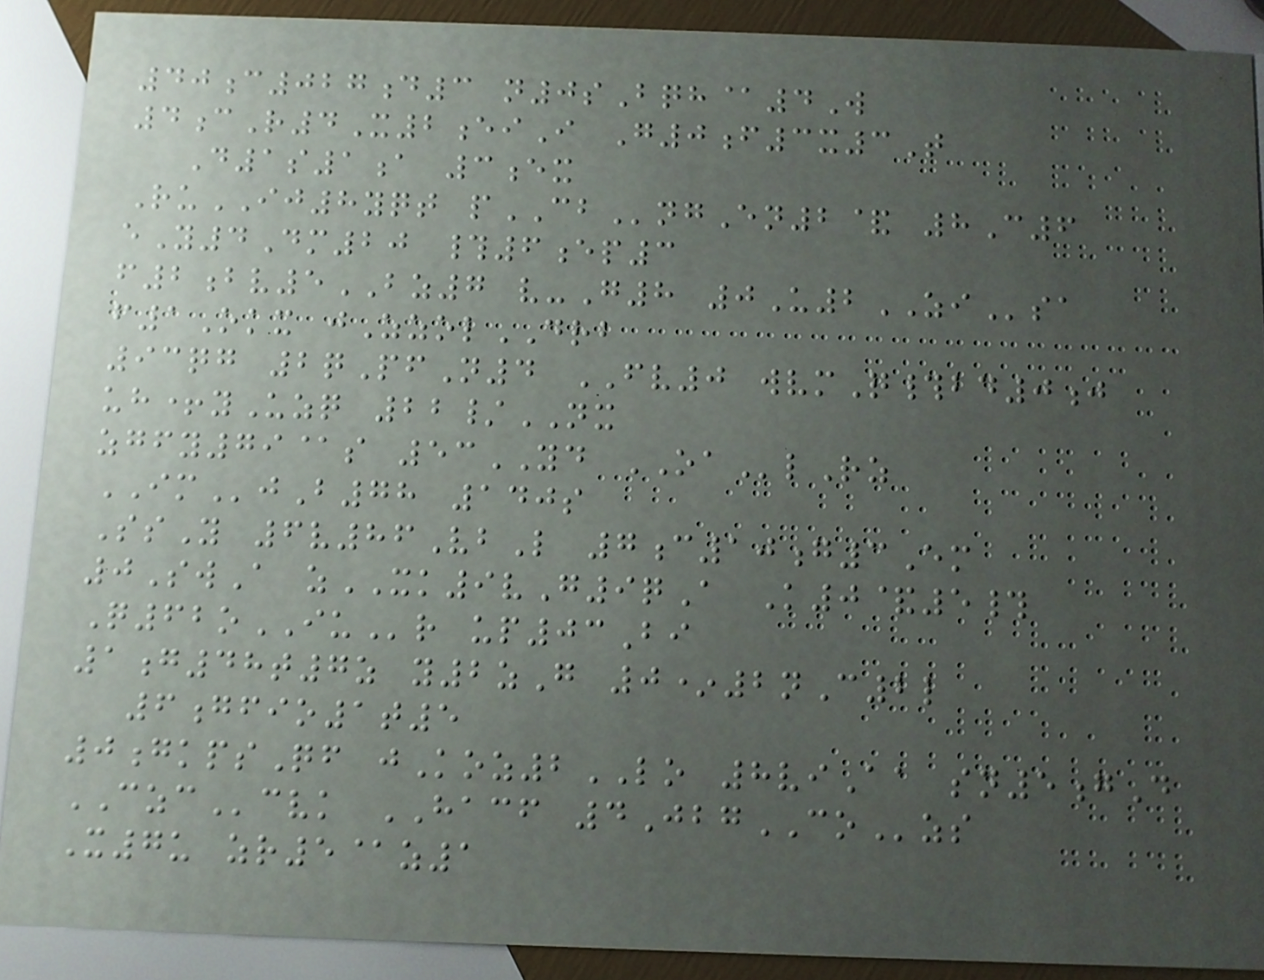40c027d3 n0sBqh@4W
4cR4X2eiI G0f3x3T
D1s1a 3ex
RuIJ8yqt pCBngEn2& 8C6
eY4Dm20 #6ep3
f2bv5BZ7 v-G8 0U2ZIsa
f1Okx jZzolDRB
93qg 2qPfN4 FV0 wvmQ#bd0j
uh+yUzq 22/NX
zgfy79@s 53YD OAlRz
IMjB78 140s
SsY 6v86VbL 7c10g3Em
0SwA zXK9vG9qA K0&5#
Q62oIUr up03Bi
1g48t7z y2zG 0*2nC2l
6gfio1t5
0gkpsQf jKoz2LO 8viAa sn5gD
CZCcvk HACF 4JbgCOzs
X7u zr5@z1
